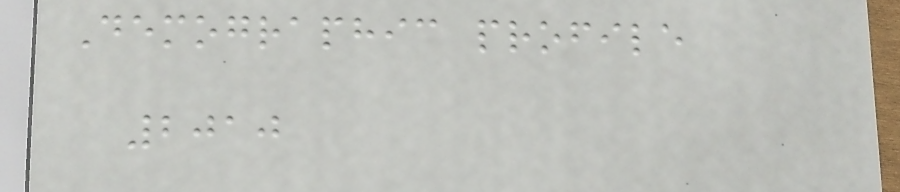Demographic profile
2010
